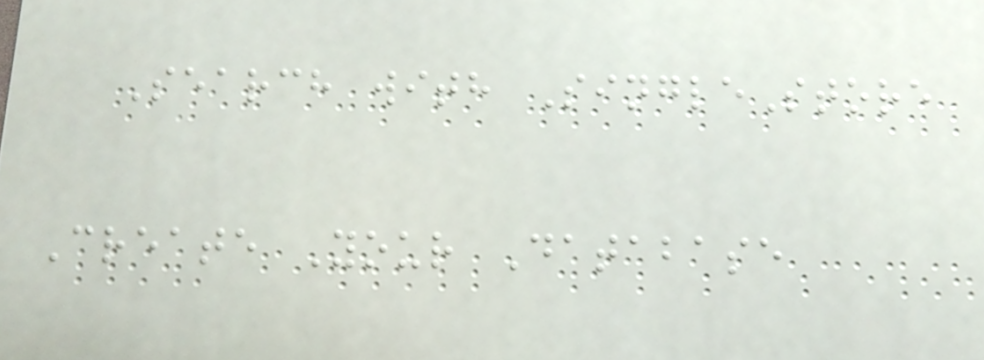Search with SingleStore
Create Your Database
